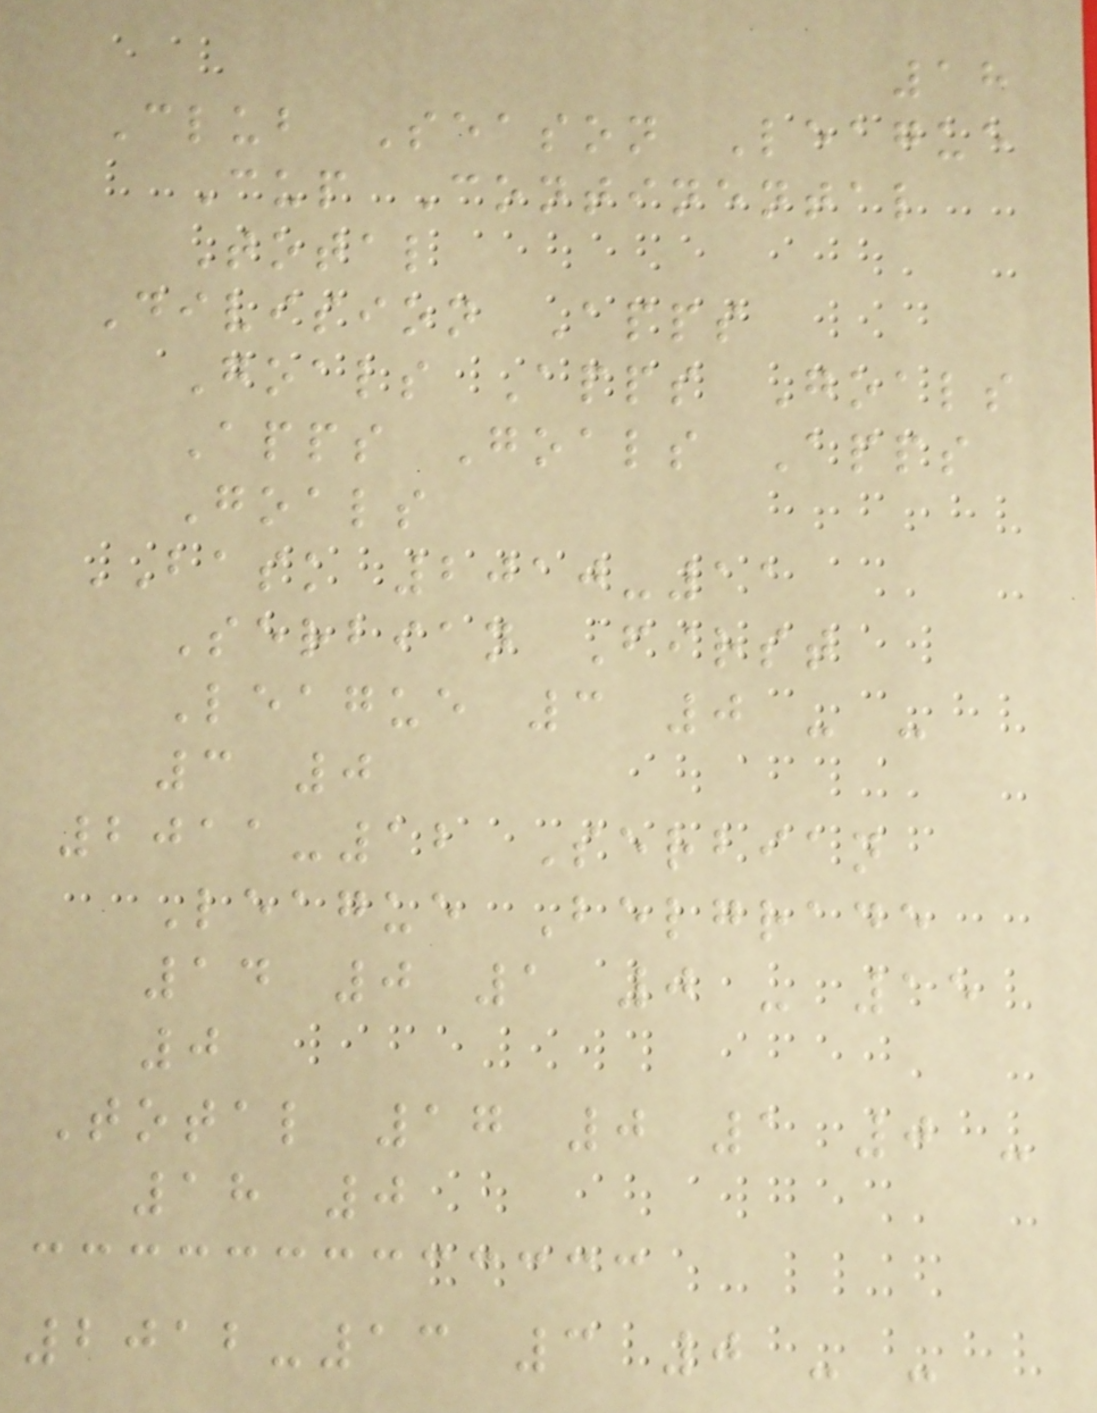18
Club Season League
Cup Continental
Total
Division Apps
Goals Apps Goals
Apps Goals Apps
Goals
BASK 2010-11
Serbian First
League 3 0 - -
3 0
2011-12 Serbian
League Belgrade
14 0 1 0 - 15
0
Total 17 0 1 0 -
18 0
2012-13 3 0 - -
